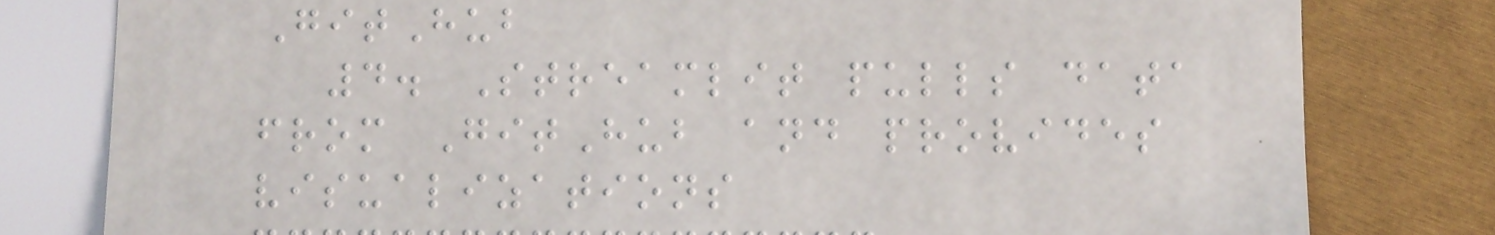GitHub
4. Streamlit pulls data
from GitHub and provides
visualizations
